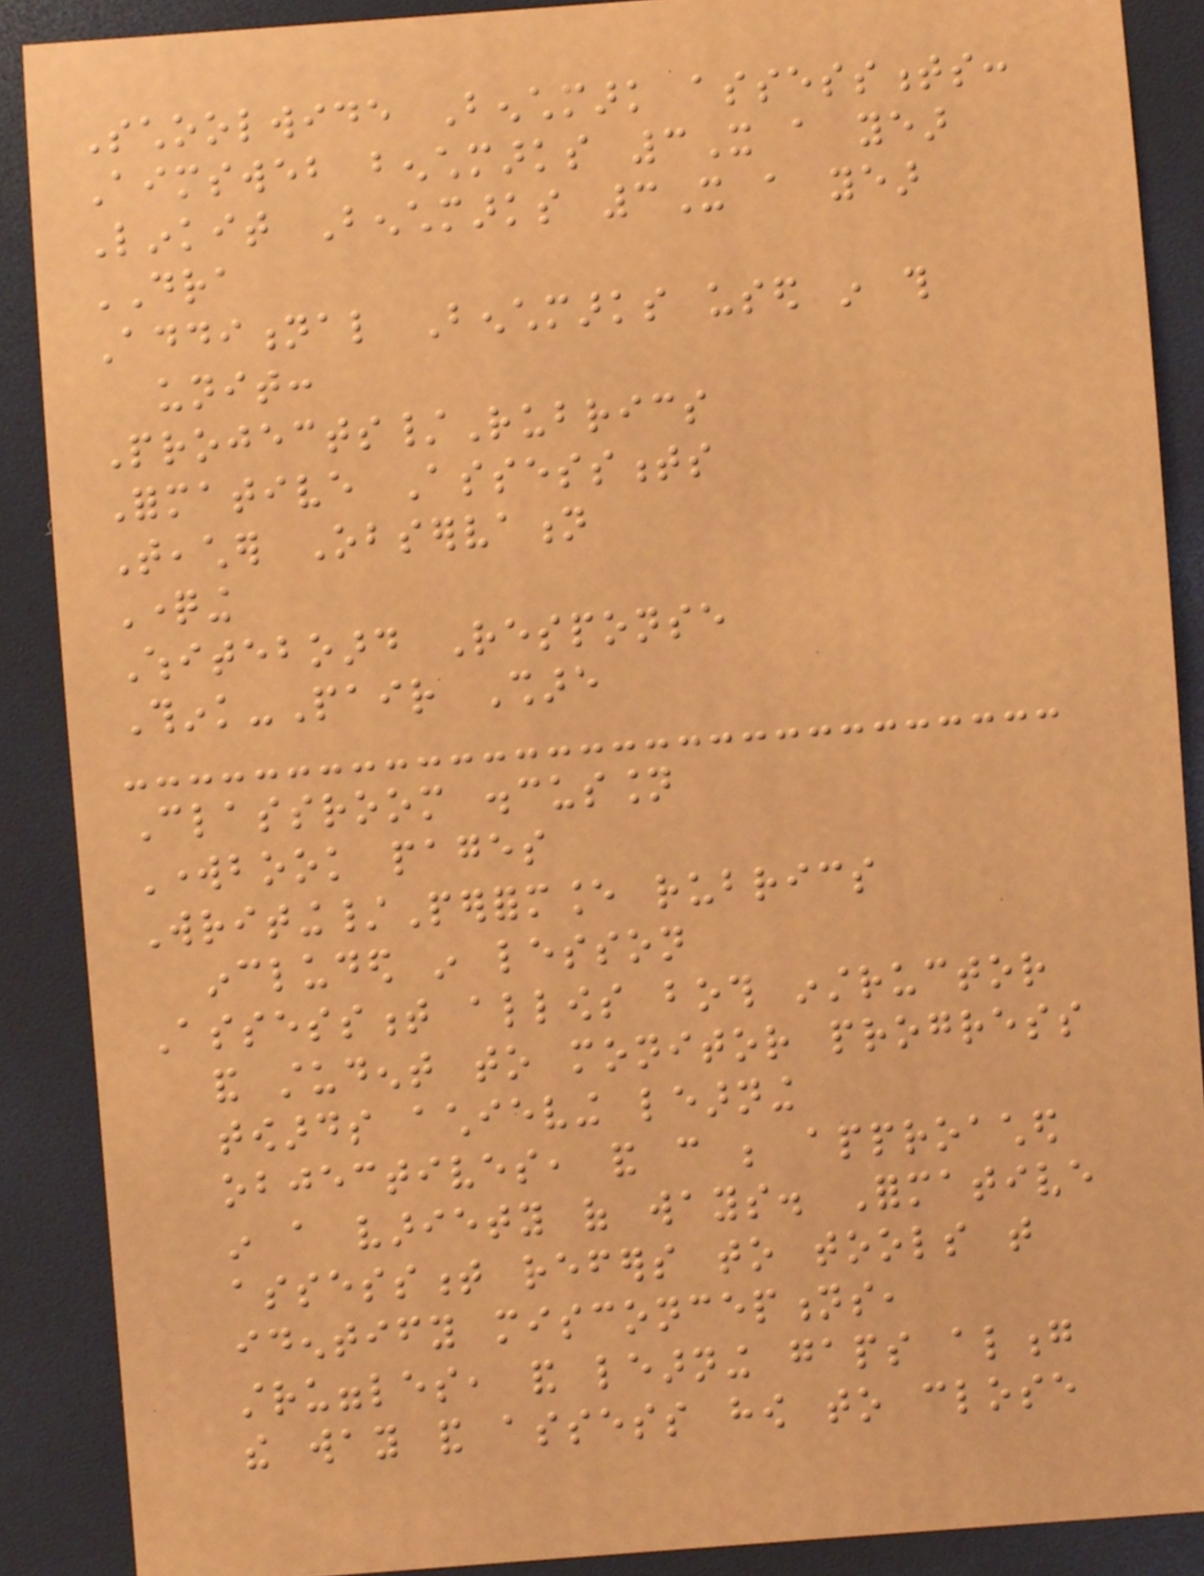Schoolwide Benchmark assessments:
Aimsweb benchmarks 3X a year
Linkit Benchmarks 3X a year
DRA
Additional Benchmarks used in this
unit:
Projects/Rubrics
Formative Assessments
Teacher Observation
Questioning
Whiteboard Response
Think-Pair Share
Classroom discussion
Workbook pages
Writing/Performance rubrics
included in lesson
Assessment allows both instructor
and student to monitor progress
towards achieving learning
objectives, and can be approached
in a variety of ways. Formative
assessment refers to tools that
identify misconceptions,
struggles, and learning gaps along
the way and assess how to close
